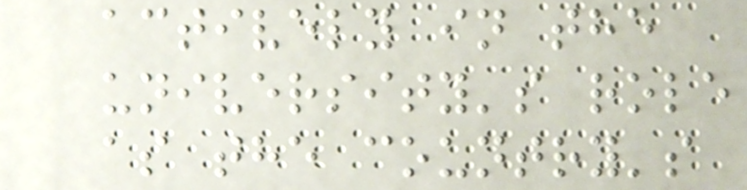actively in the
university's role
as the country's
